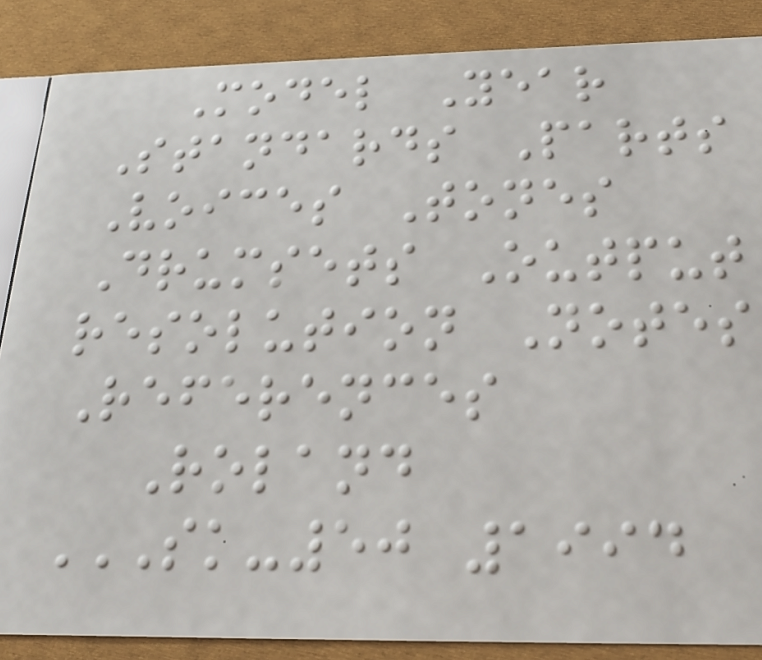Model Year
Standards Parts
Voices Tones
Drumsets Output
resolution Notes
References
Roland
SK-50 1994
